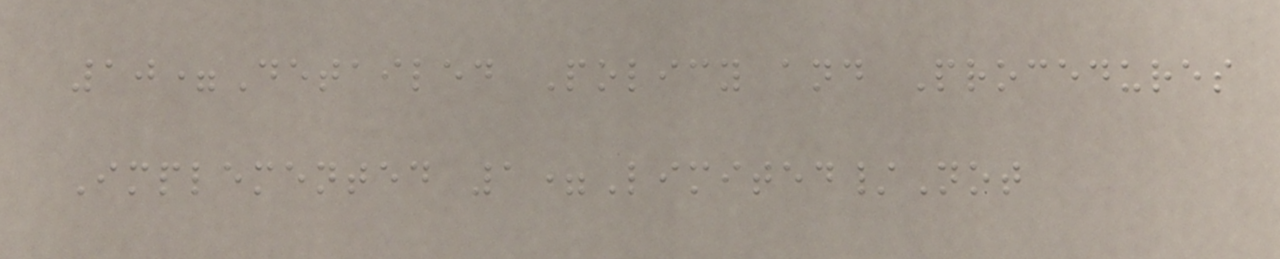10=Detailed Policy and Procedures
Implemented 1=Limited/Not
